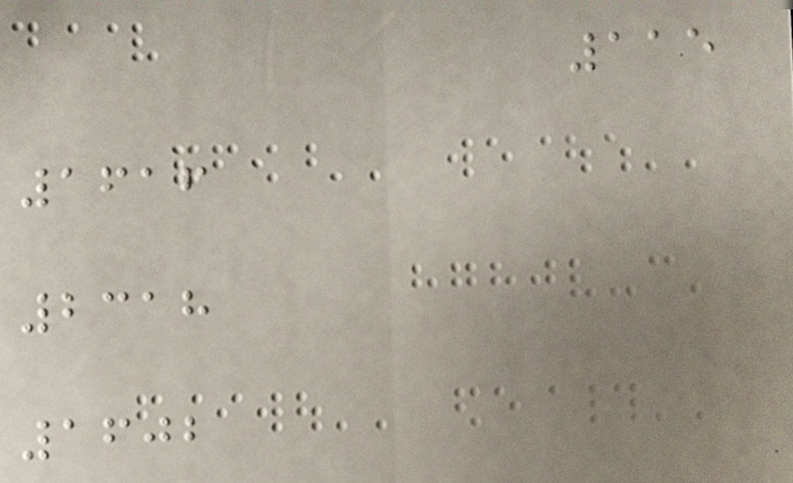115
1616
2318
1602
